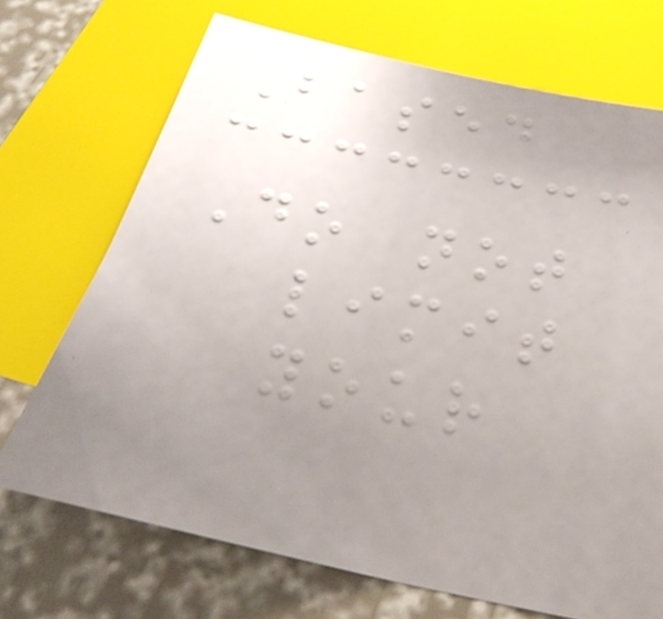Based
Do not
limit
your
